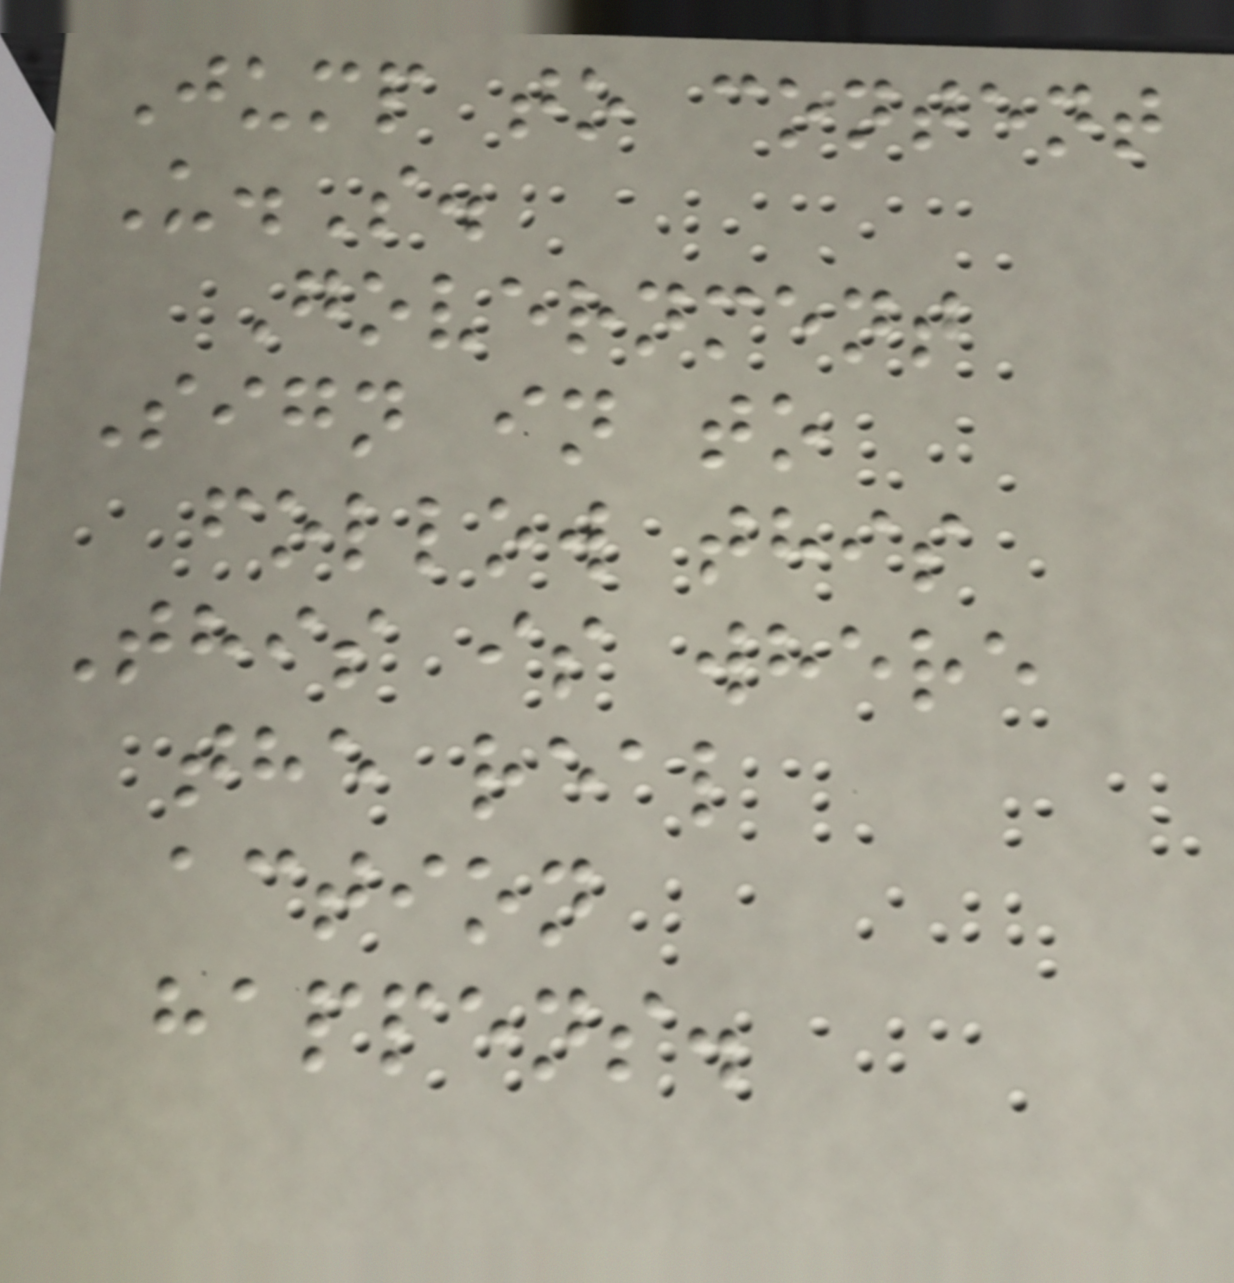Jump to content
U.S.
Government
Sign in to
follow this
This is where
the real
action
happens.
